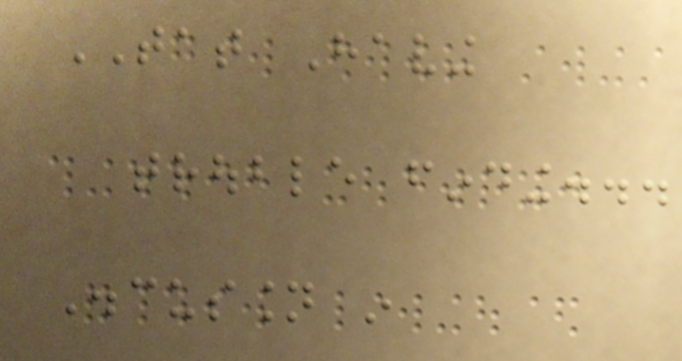TAT Having
trouble finding...
Discussion in
